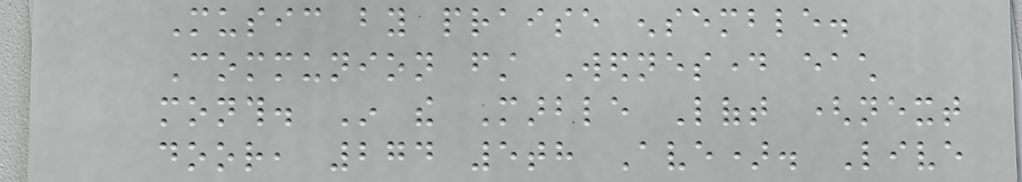Music by praise ensemble.
Communion first Wednesday each
month. In the Marble Loft (next
door, 274 5th Ave). Live
